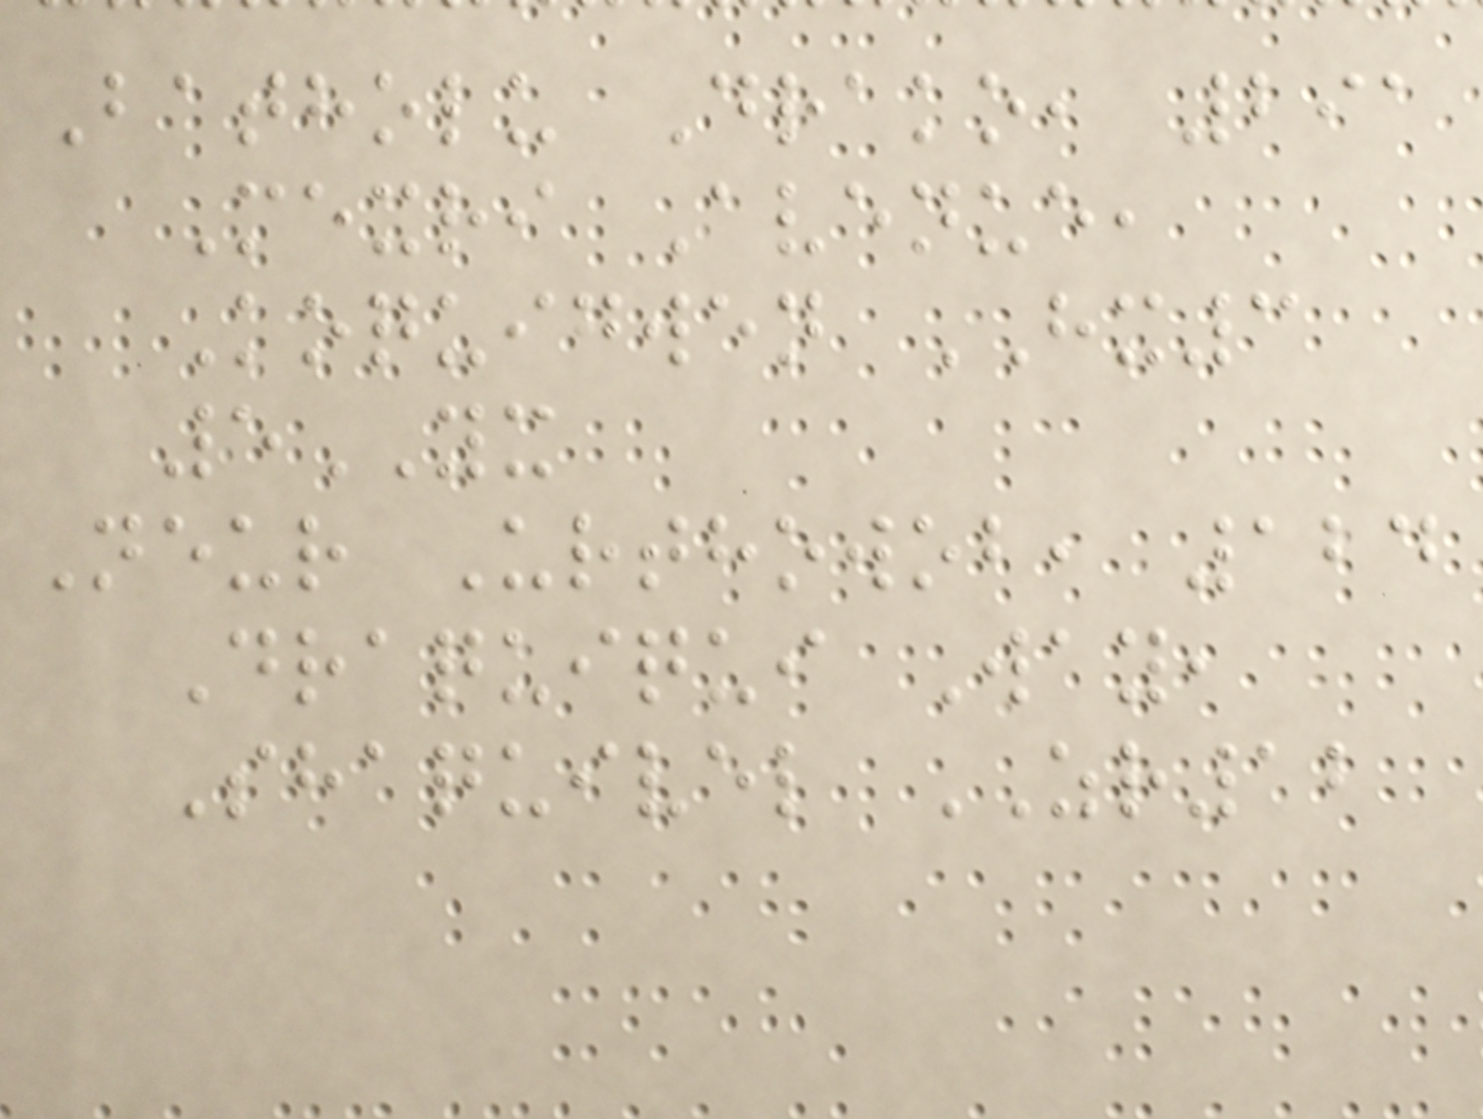Batholu Drako, 291
Mexri Avenue,
Koquigwen HX3
5YX
Neur Urthowob, 124
Draquiqui Way,
Shaquivel ZR12
